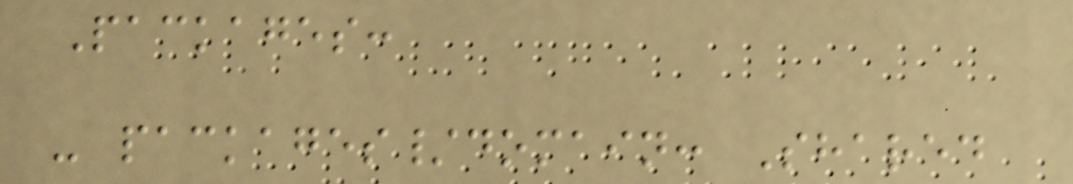Packages:
- packages/domain: Shared
